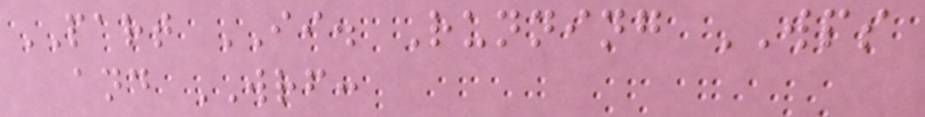PART II. Running WPS
and WRF:
